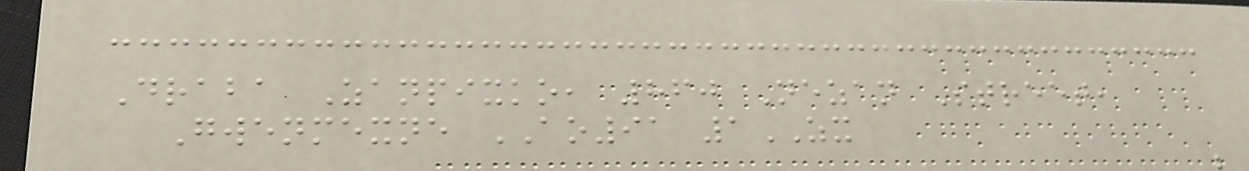Draba Zanpixko, 860 Nezan Street,
Gwenmexne AO91 1ZX
